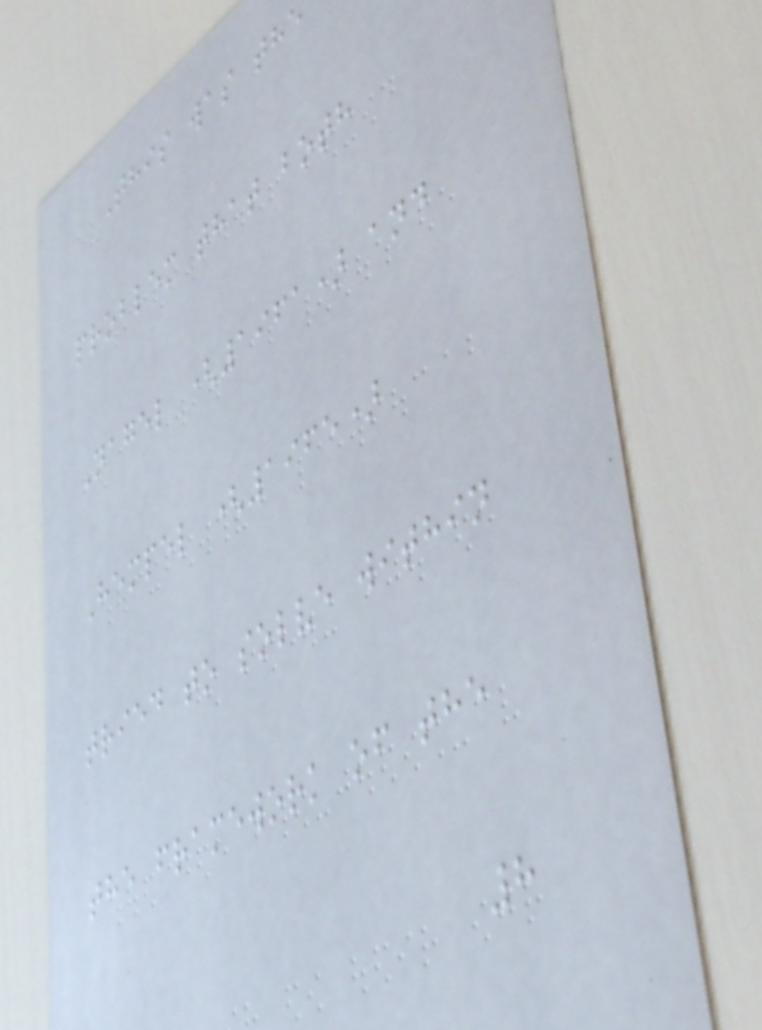This was the
problem that both
Nagel (1961) and
Hempel (1965)
tried to solve within
the framework of the
8
